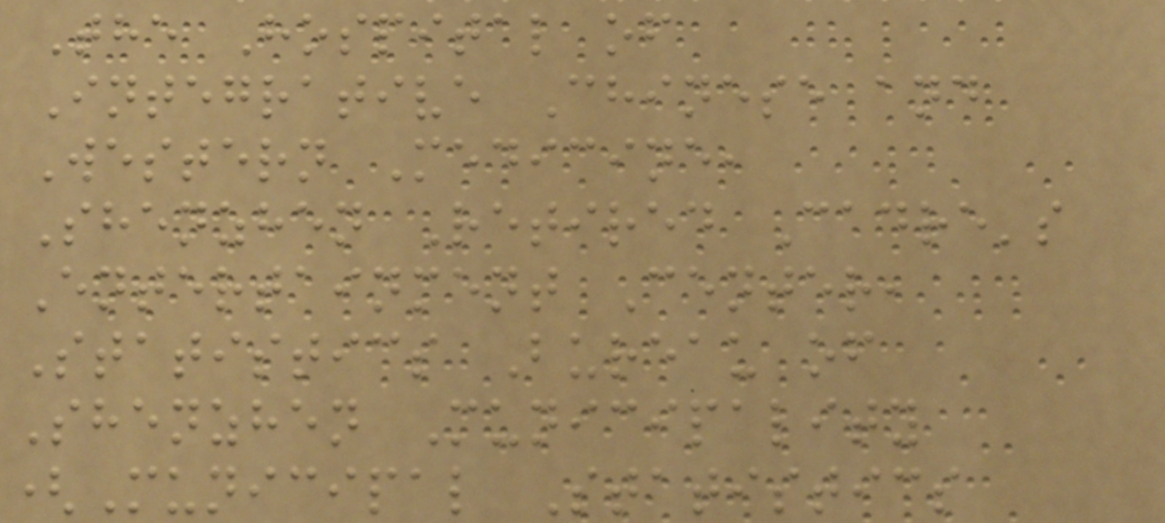The Hospital of
Integrative Chinese and
Western Medicine,
Shenzhen Retired Cadre's
Entertainment Center,
Statistics Bureau of
Shenzhen Municipality
(Municipal Statistics
